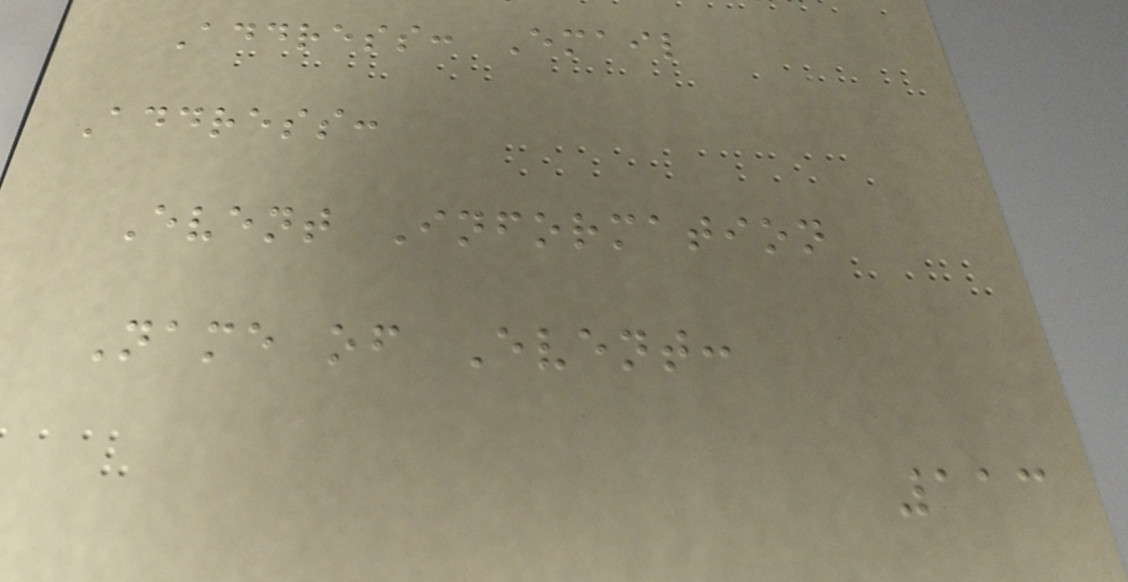Address: Email
Address:
Event Information
Name of Event:
113
